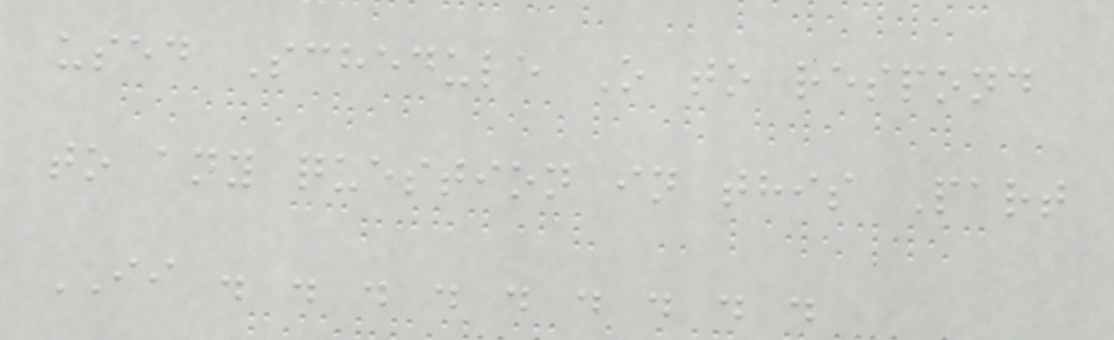used Schedule O to respond
to any question in this Part
II . . . . . . . . .
